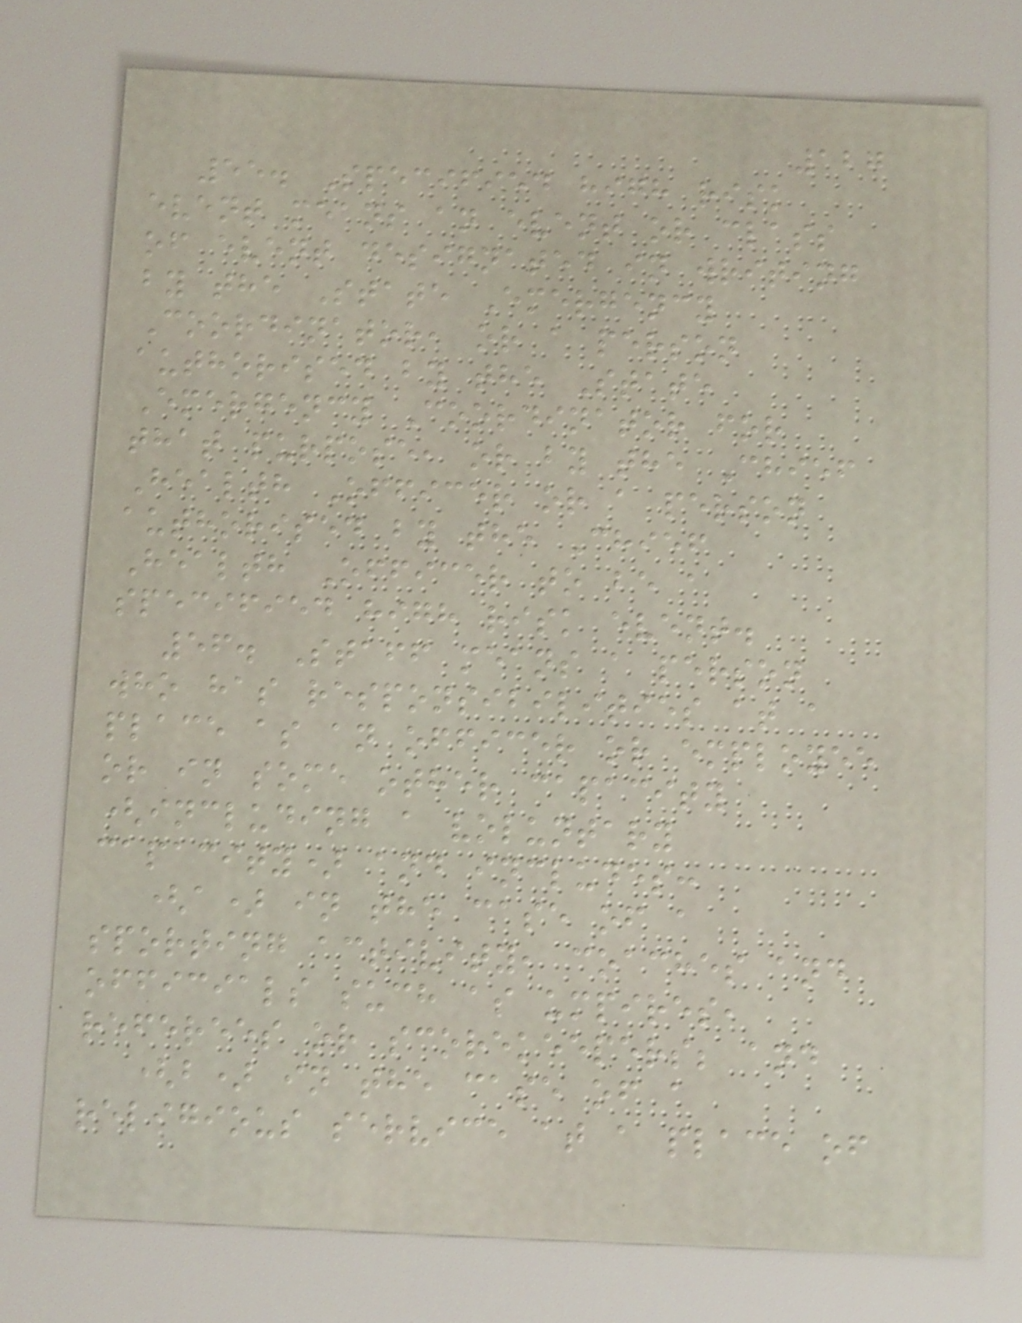127
55. Specified high risk
event means an event or class
of event designated in writing
by the State Emergency
Coordinator, or a person
authorised by the State
Emergency Coordinator for
that purpose, or by the Chief
Health Officer or a person
authorised by the Chief
Health Officer to be a
specified high risk event.
56. Staff means a person
who has responsibilities at a
place as an officer or employee
or in some other capacity
(including a voluntary
capacity) and includes:
(a) in the case of a
sporting activity, coaches and
officials such as umpires,
referees or scorekeepers; and
(b) in the case of a
religious service at a place of
